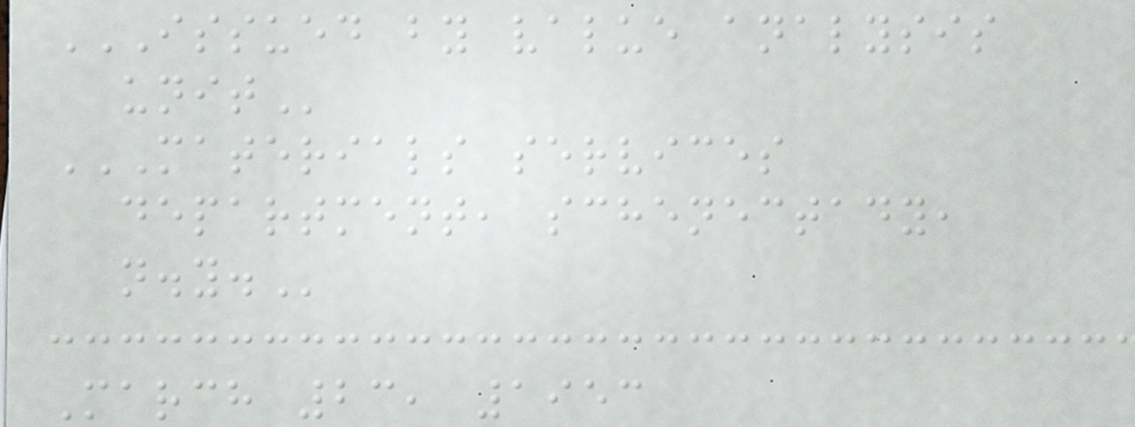ISSUED BY VALUE ANALYSIS
UNIT
MATERIALS SERVICES
DEPARTMENT, SCHENECTADY,
N.Y.
March 23, 1953
